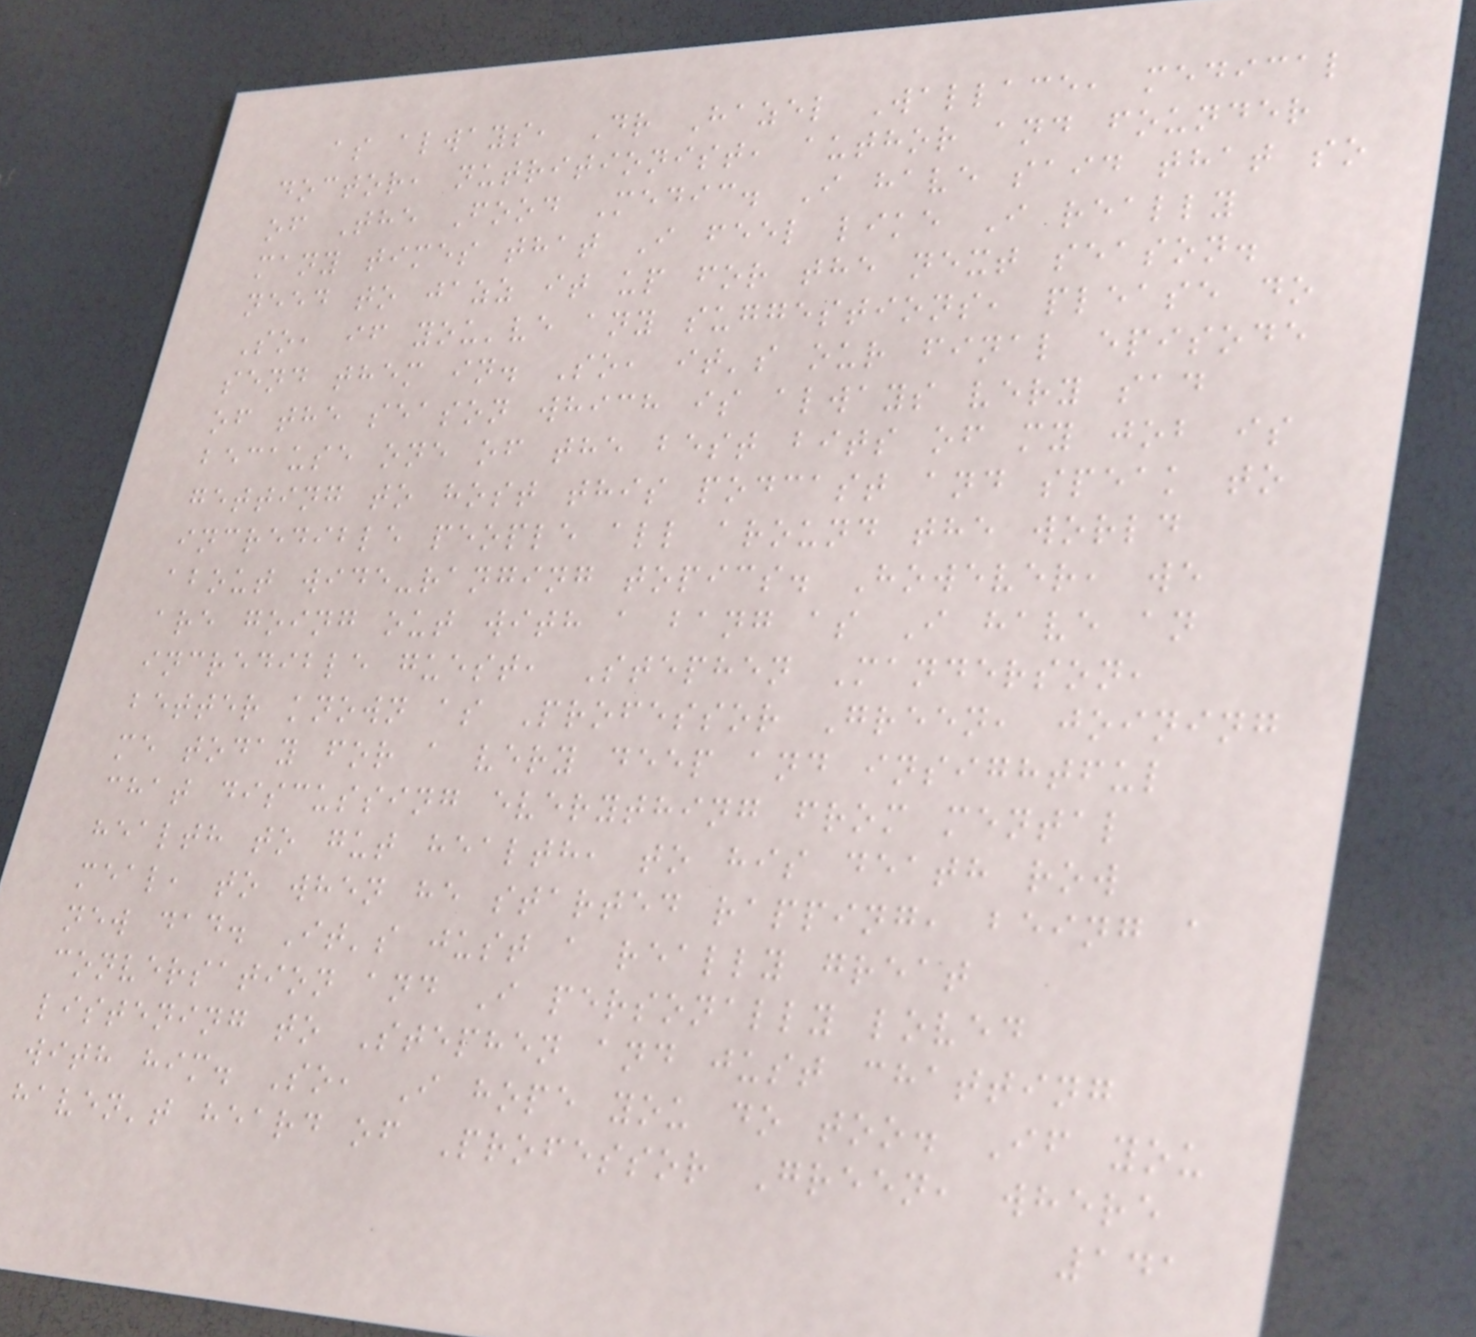as always, Dr Hazel Wallace, medical
doctor, nutritionist, author and founder
of The Food Medic. I have said that so
many times that I feel like I really
need to jazz it up for the next season.
So, if you've any suggestions, please do
send them in. So, it's our final episode
of the season which is always very sad
because one of the best bits of my job is
getting to host this podcast and speak to
incredible people all around the world
about wide-ranging topics. However, we
are going out with a bang as I have an
incredible guest, Stephen Manderson,
better known as Professor Green, joining
me today for a very deep and insightful
chat discussing everything from mental
health to gut health, to his death row
meal, to when he started rapping, being a
new dad. It's just a really great
conversation and I personally loved
listening to Stephen and just chatting
with him. So, I hope you do too. If you
haven't heard of Professor Green, where
141
